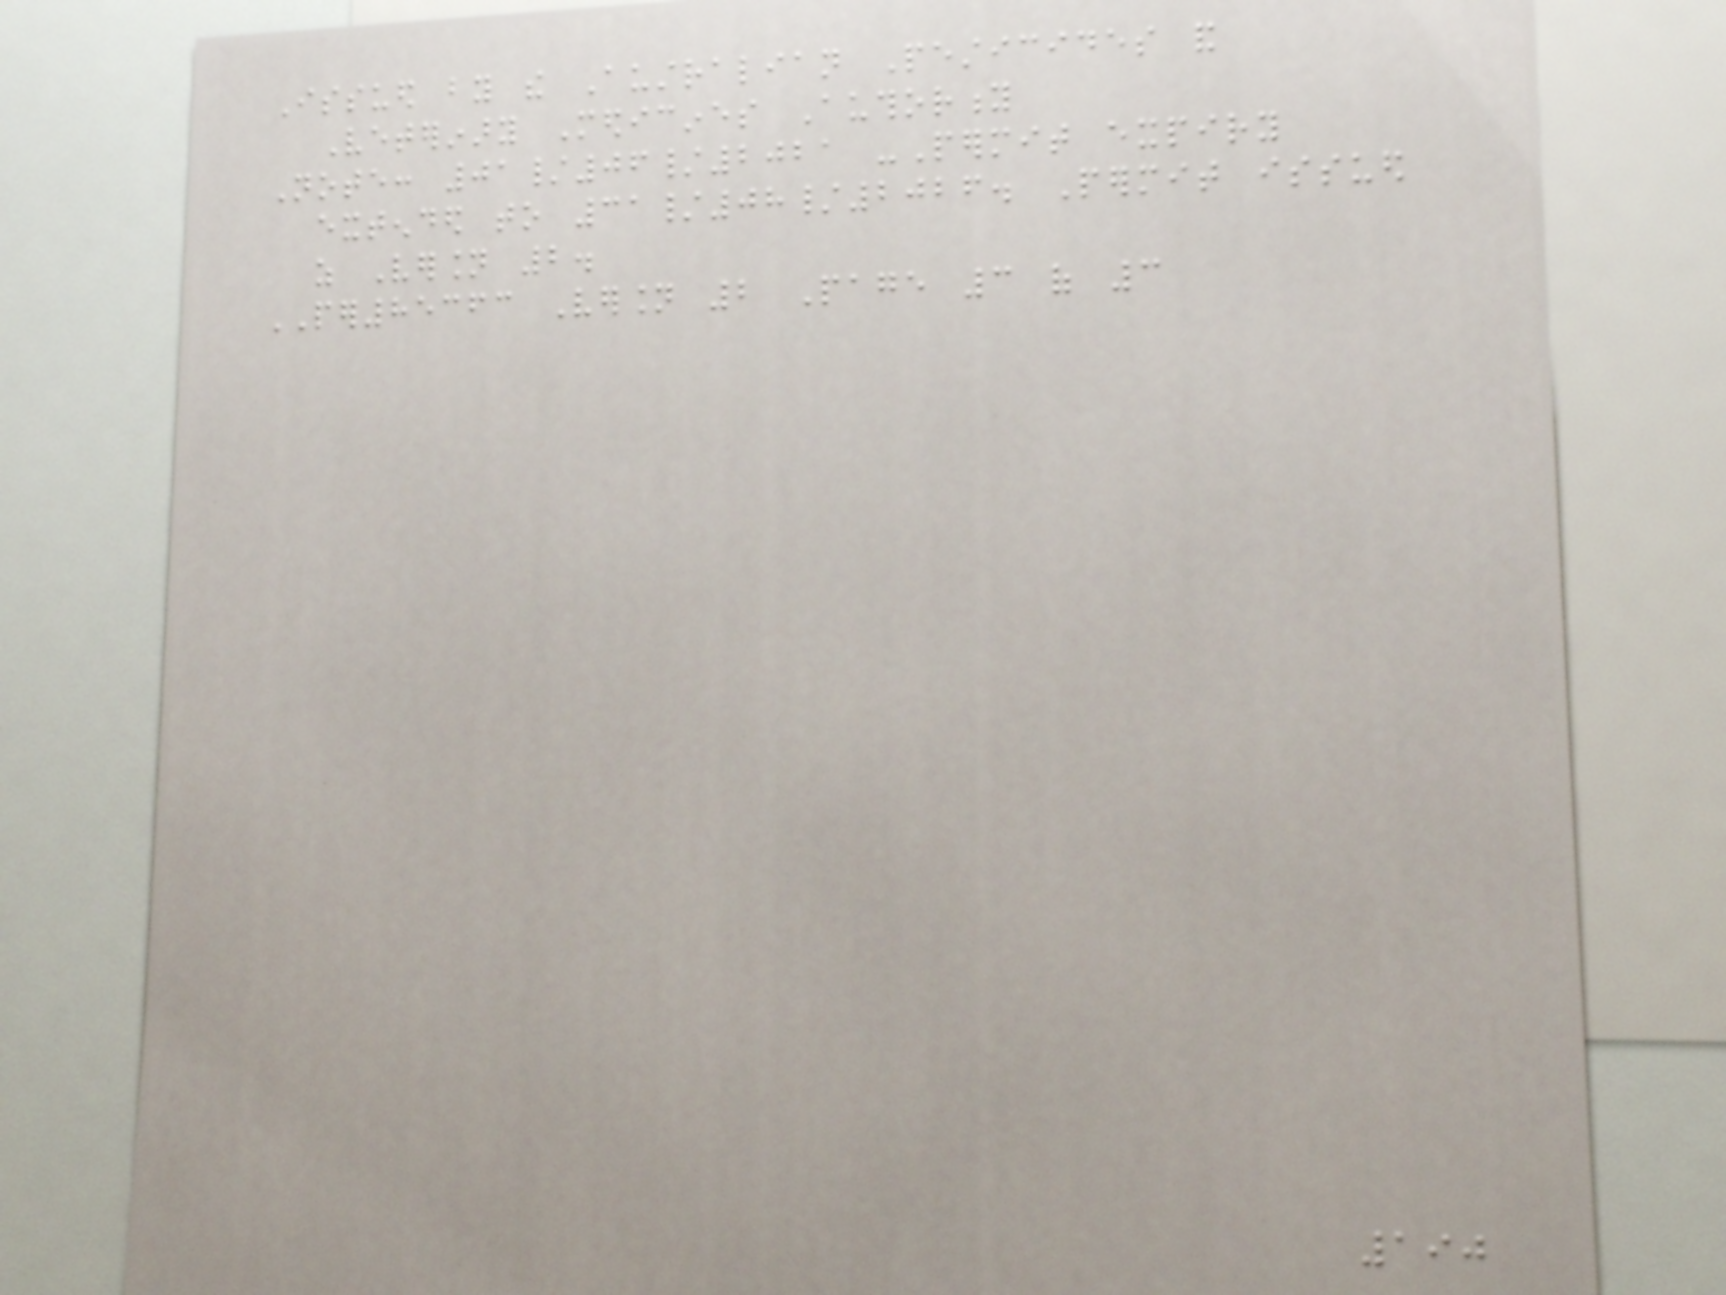Issued by the Australian Pesticides and
Veterinary Medicines Authority
Note: 01/06/2021 -Permit expiry
extended to 31/08/2026. Permit issued
as Version 2.
PER85363 Version 2 Page 3 of 3
190
